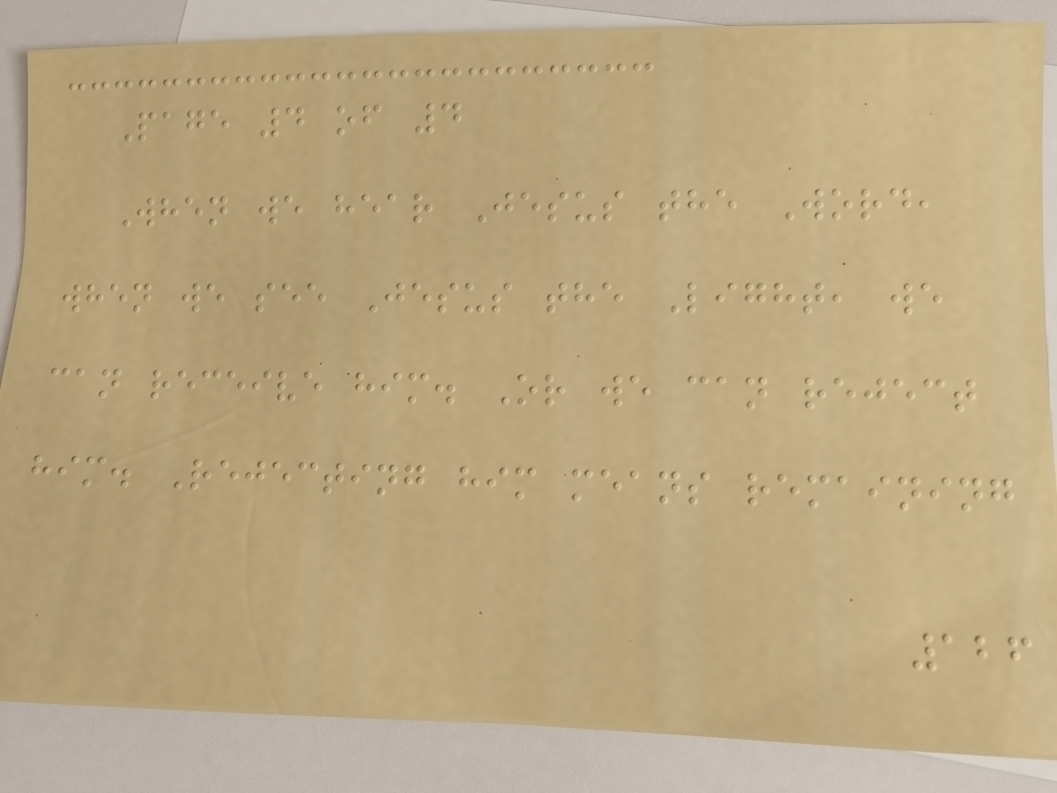Page 4 of 4
When we hear Jesus the Word,
when we see Jesus the Light, we
can receive him. Or we can reject
him. Rejecting him means remaining
126
